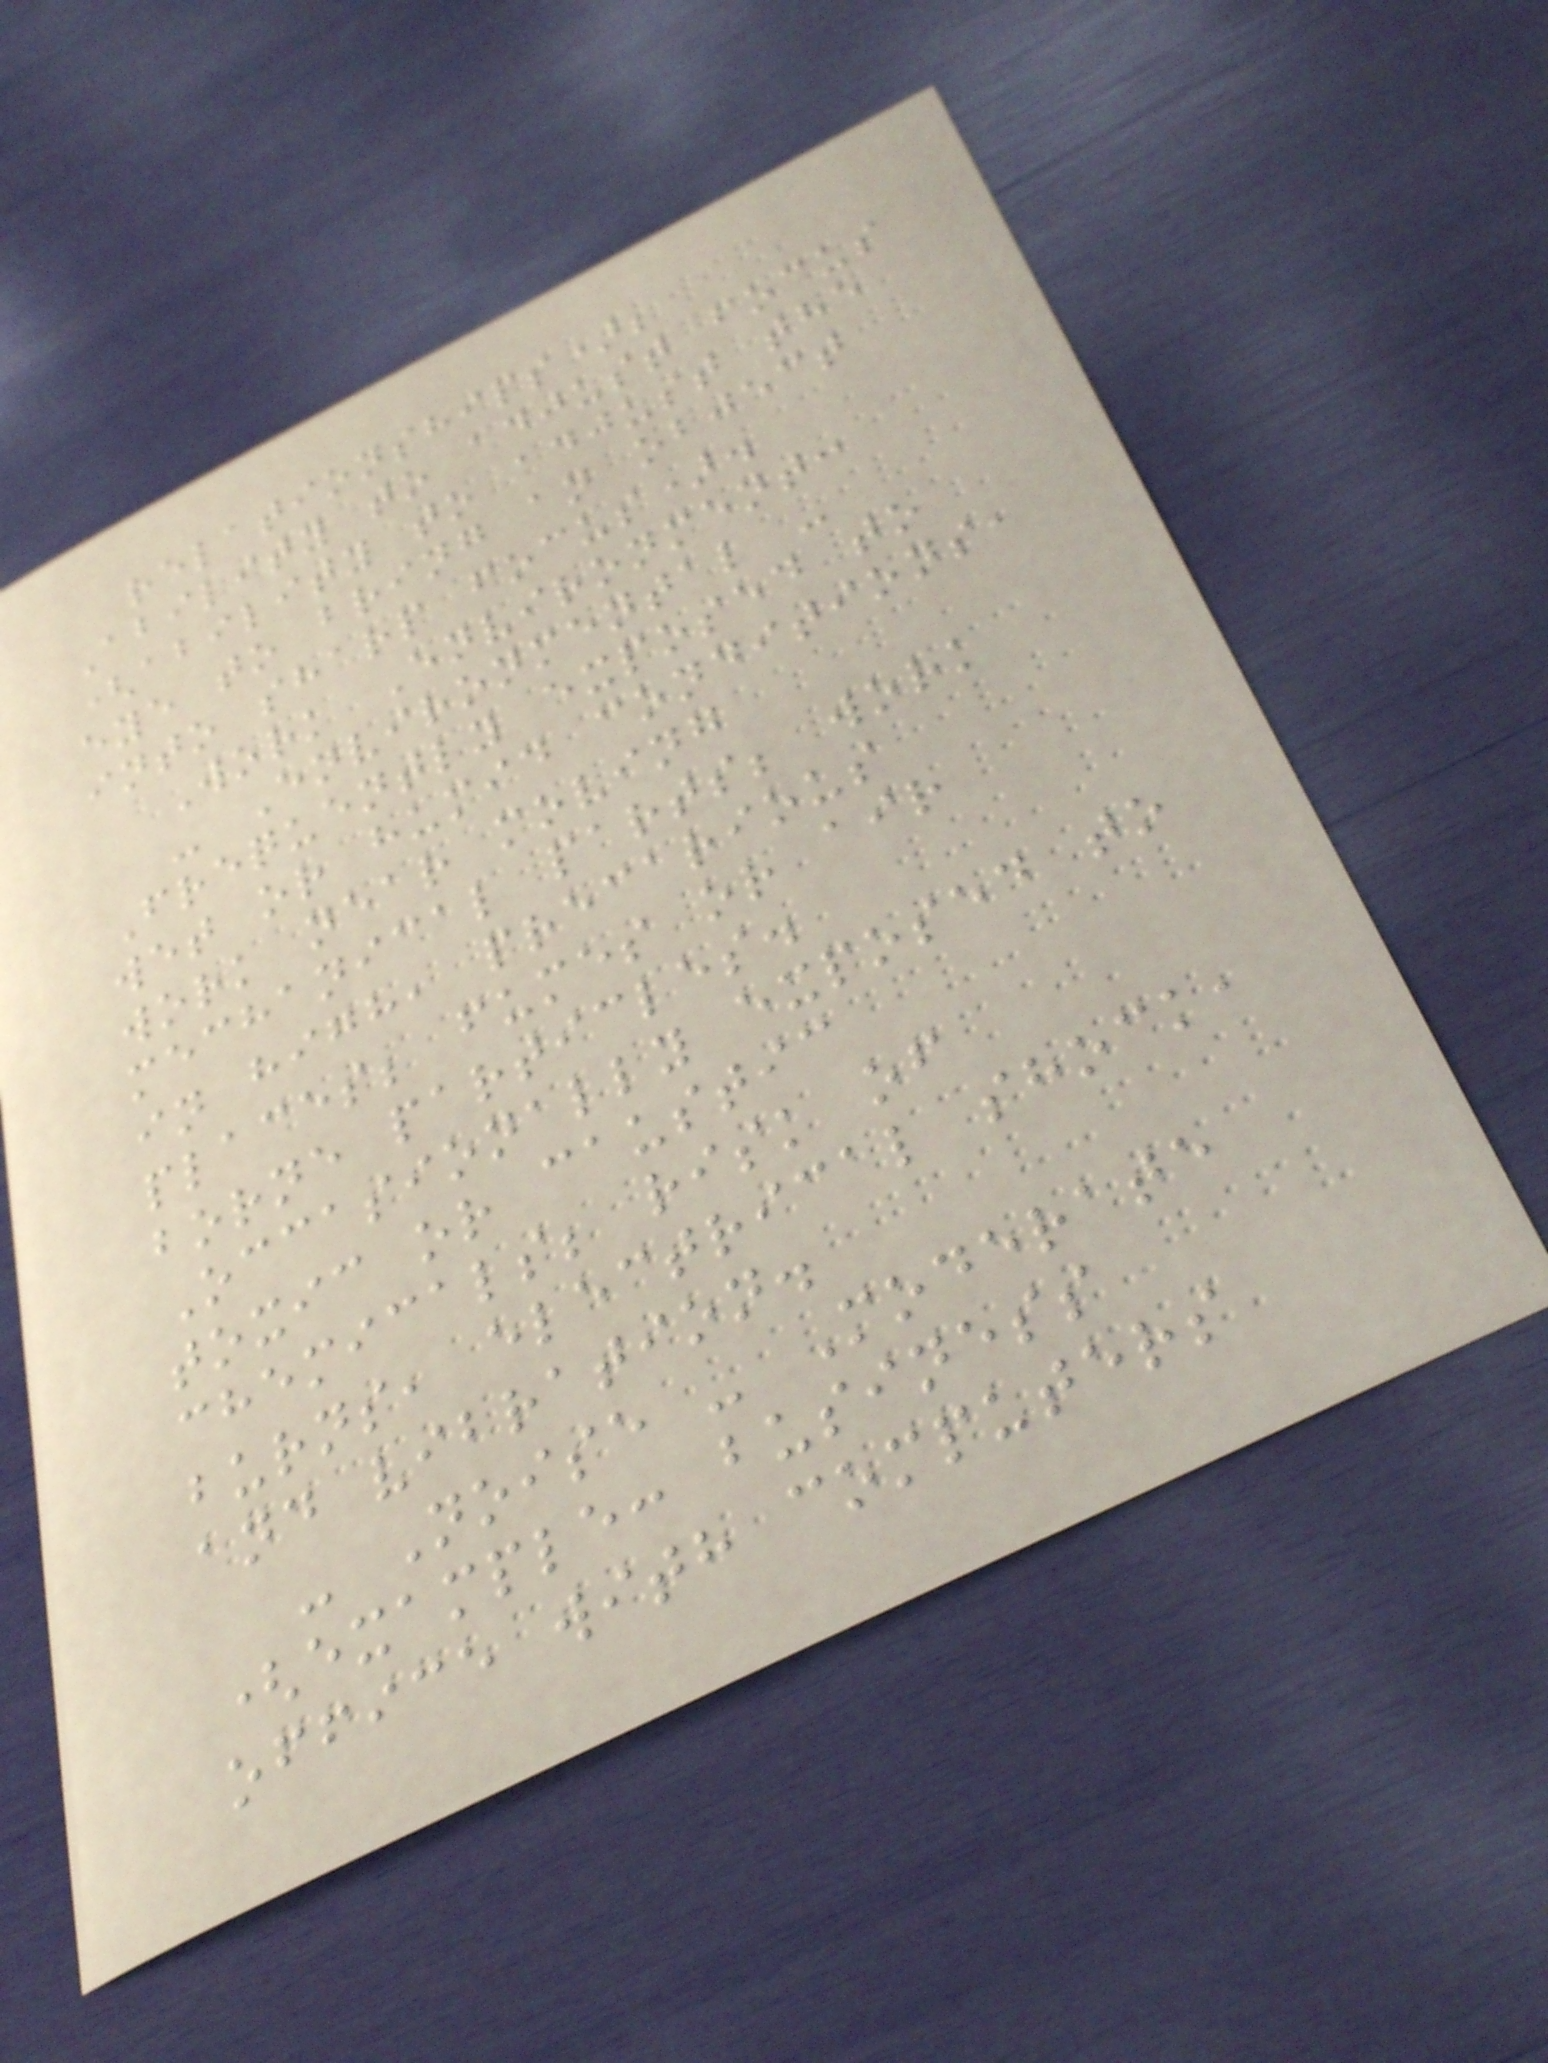relationships);
Ability to adjust focus
(ability to adjust the
eye to bring an object
into sharp focus).
Work Environment:
- Environmental -
Frequently exposed to
wet or humid conditions,
work near moving
mechanical parts; work
in high, precarious
places; fumes or air
borne particles.
Occasionally exposed to
toxic or caustic
chemicals; risk of
burns, electrical shock,
and vibration.
- Noise - Moderate
(example: business
office with computers
